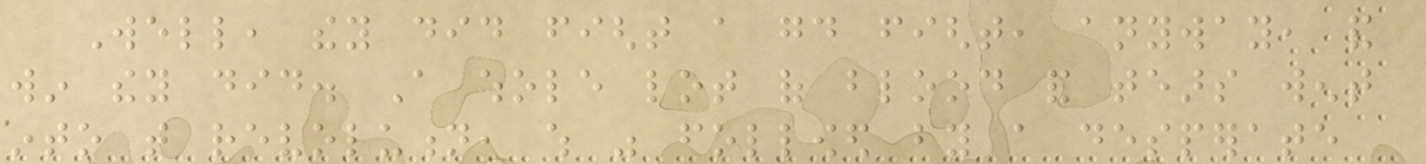Well, they did fight a good fight, anyway, and
win they did. A whole lot of blood and tears went
into that revolution, which was followed by a desperate
